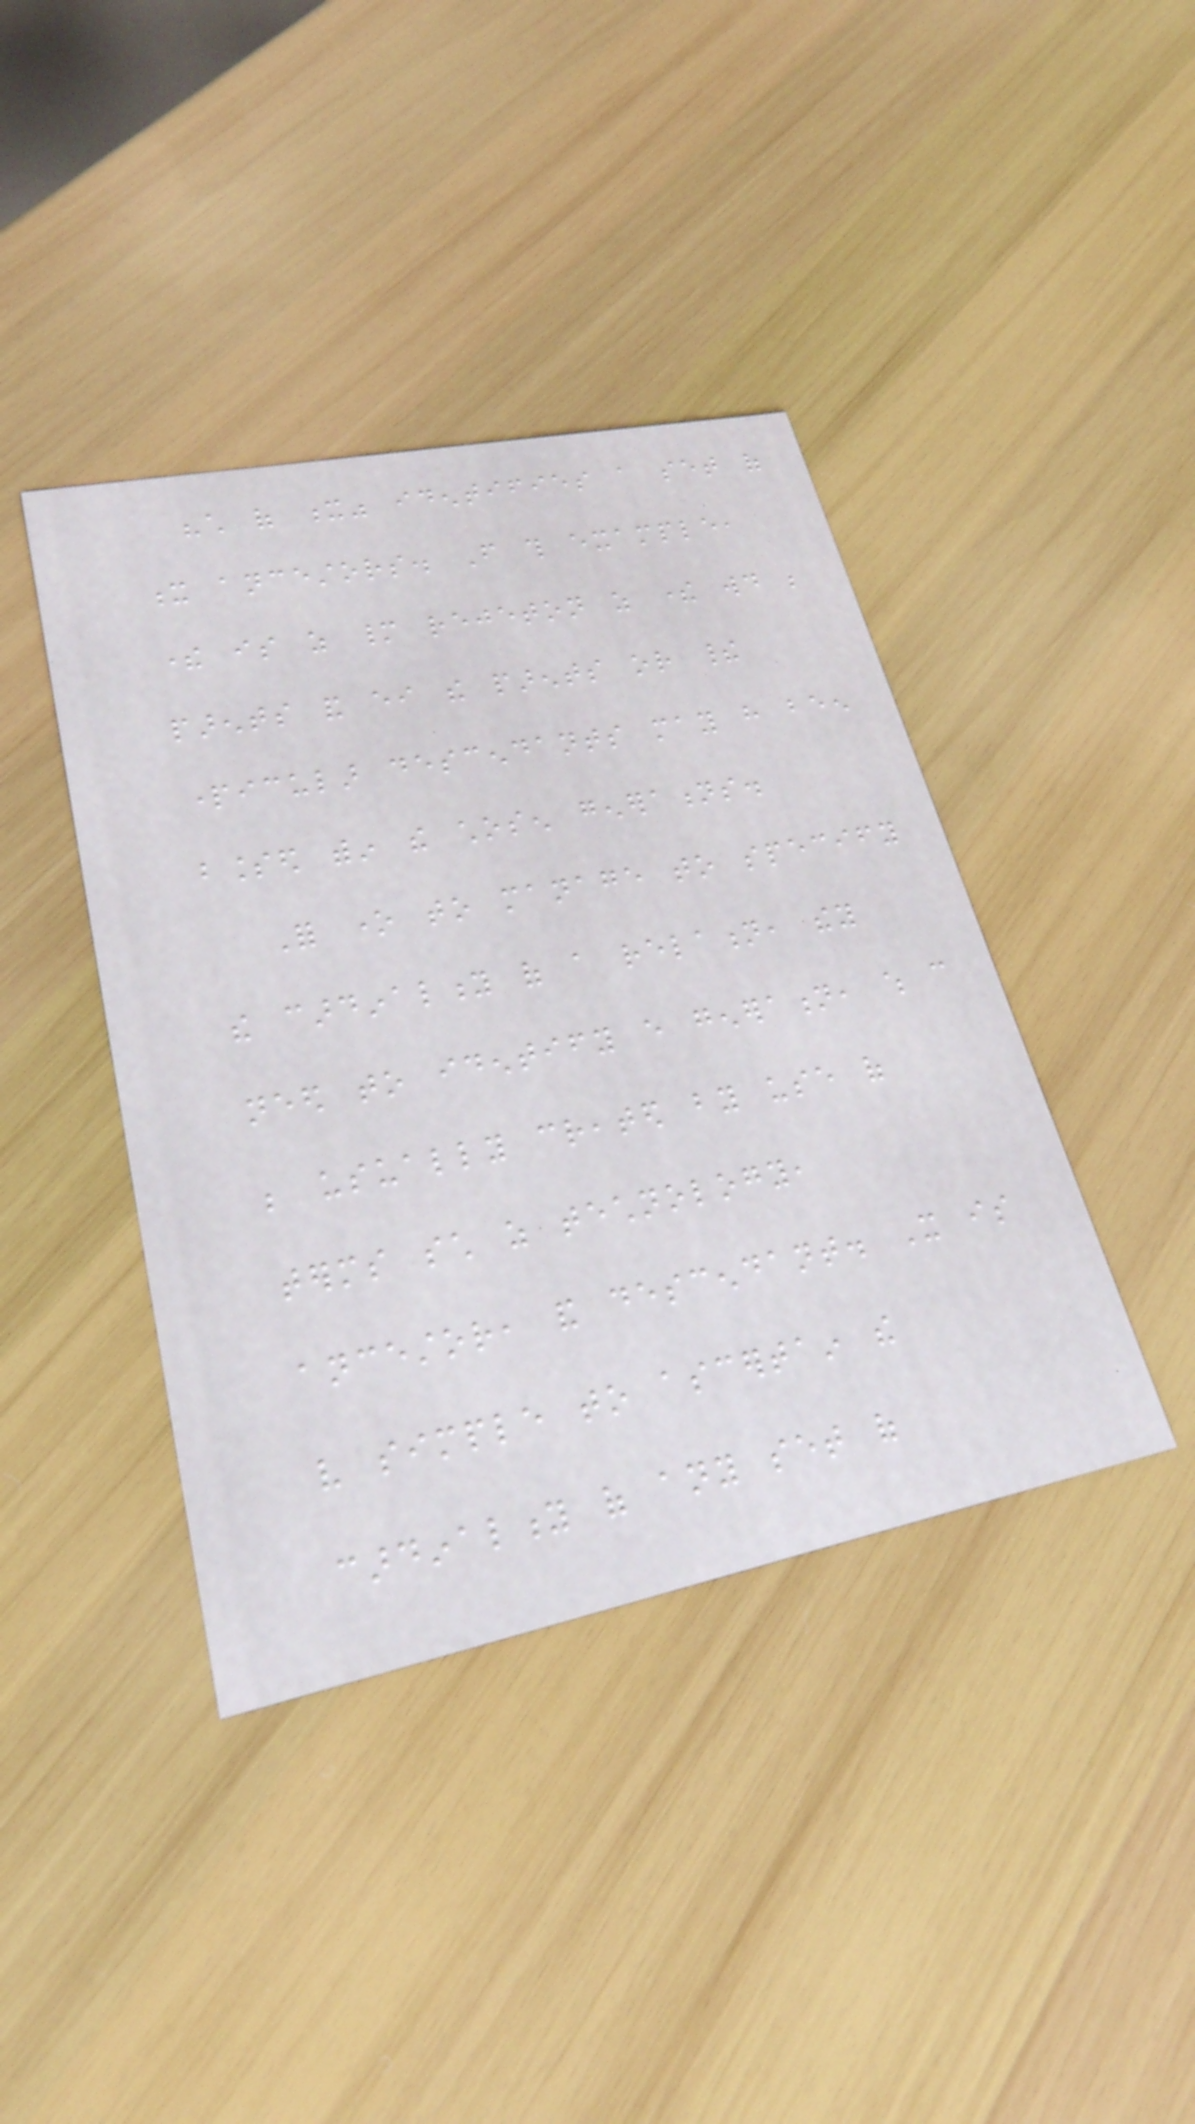"child of x" identifies a set of
x ancestors. From this example,
there is as many rejeton as there would be
parents and either the parents or their
particular descendants may have been
blessed within the chosen generations.
For one to manage to specify
the cardinality of a relation, they
need to identify every generation, which can
be usually created by use of
terms such as technology,
ancestor, and descendant. It is
very simple to ascertain the
cardinality of any set of
